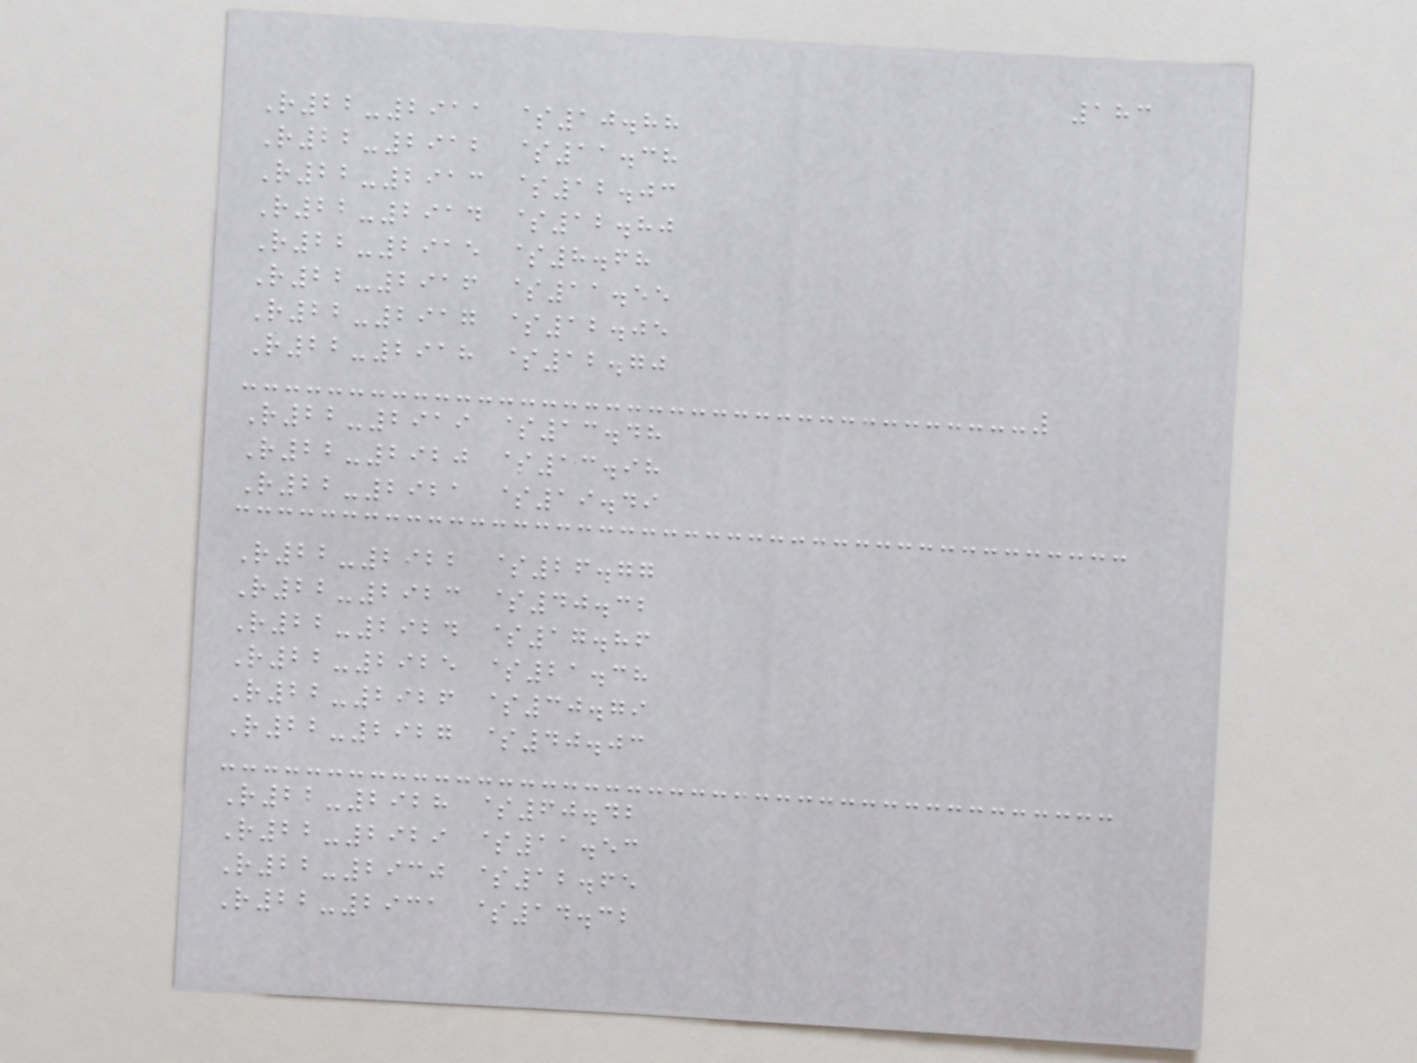183
R22-2911 $10.88
R22-2912 $11.38
R22-2913 $12.03
R22-2914 $12.80
R22-2915 $8.68
R22-2916 $11.55
R22-2917 $12.05
R22-2918 $12.70
R22-2919 $13.48
R22-2920 $13.98
R22-2921 $19.49
R22-2922 $26.77
R22-2923 $40.32
R22-2924 $17.86
R22-2925 $21.38
R22-2926 $30.79
R22-2927 $40.03
R22-2928 $60.42
R22-2929 $11.53
R22-2930 $12.65
R22-2931 $14.32
